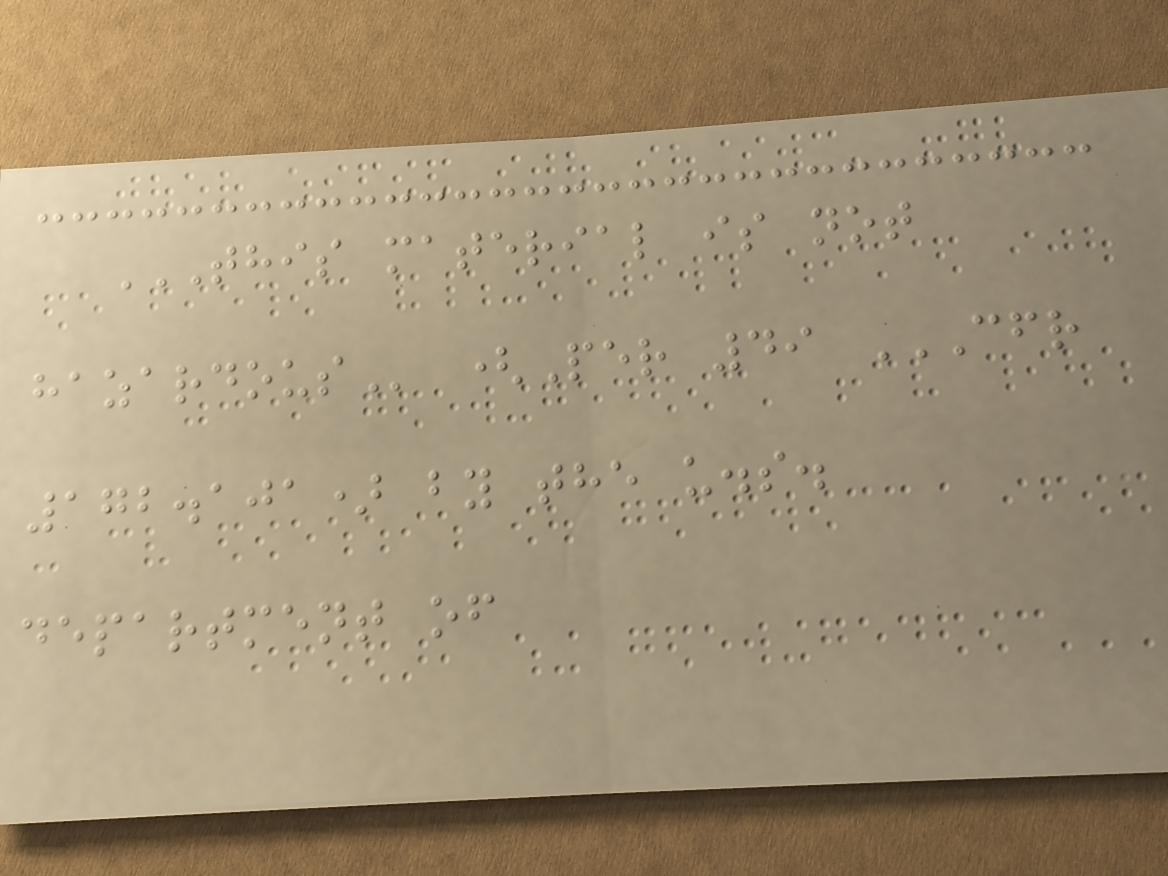THIS MATERIAL IS NOT
HAZARDOUS (Per 49 CFR
172.101) BY THE U.S.
DEPARTMENT OF
